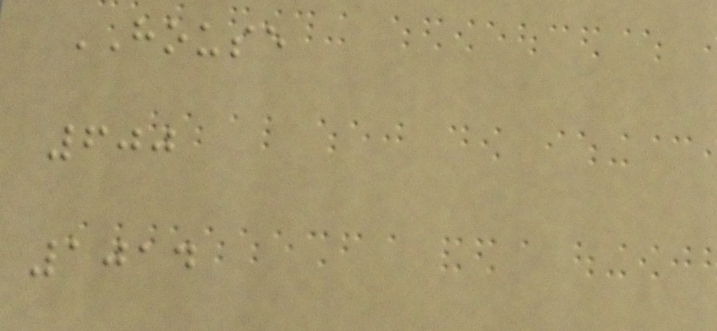HOUSE
600
1014
